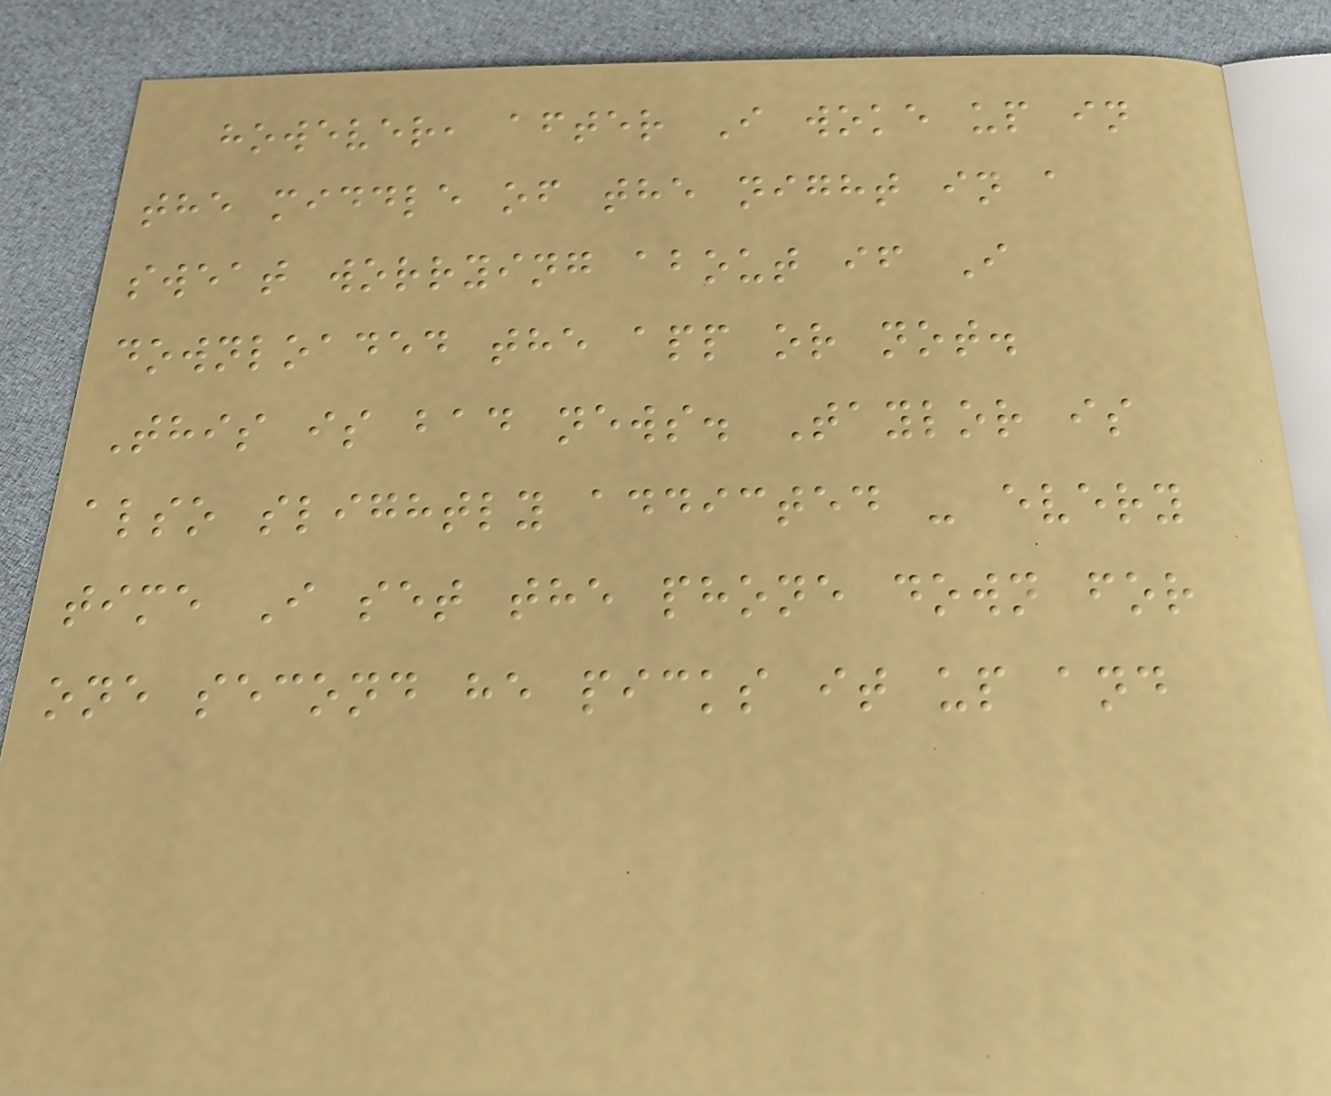however, after I woke up in
the middle of the night in a
sweat worrying about if I
downloaded the app or not.
This is bad news. Taylor is
also slightly addicted - every
time I set the phone down for
one second he picks it up and
